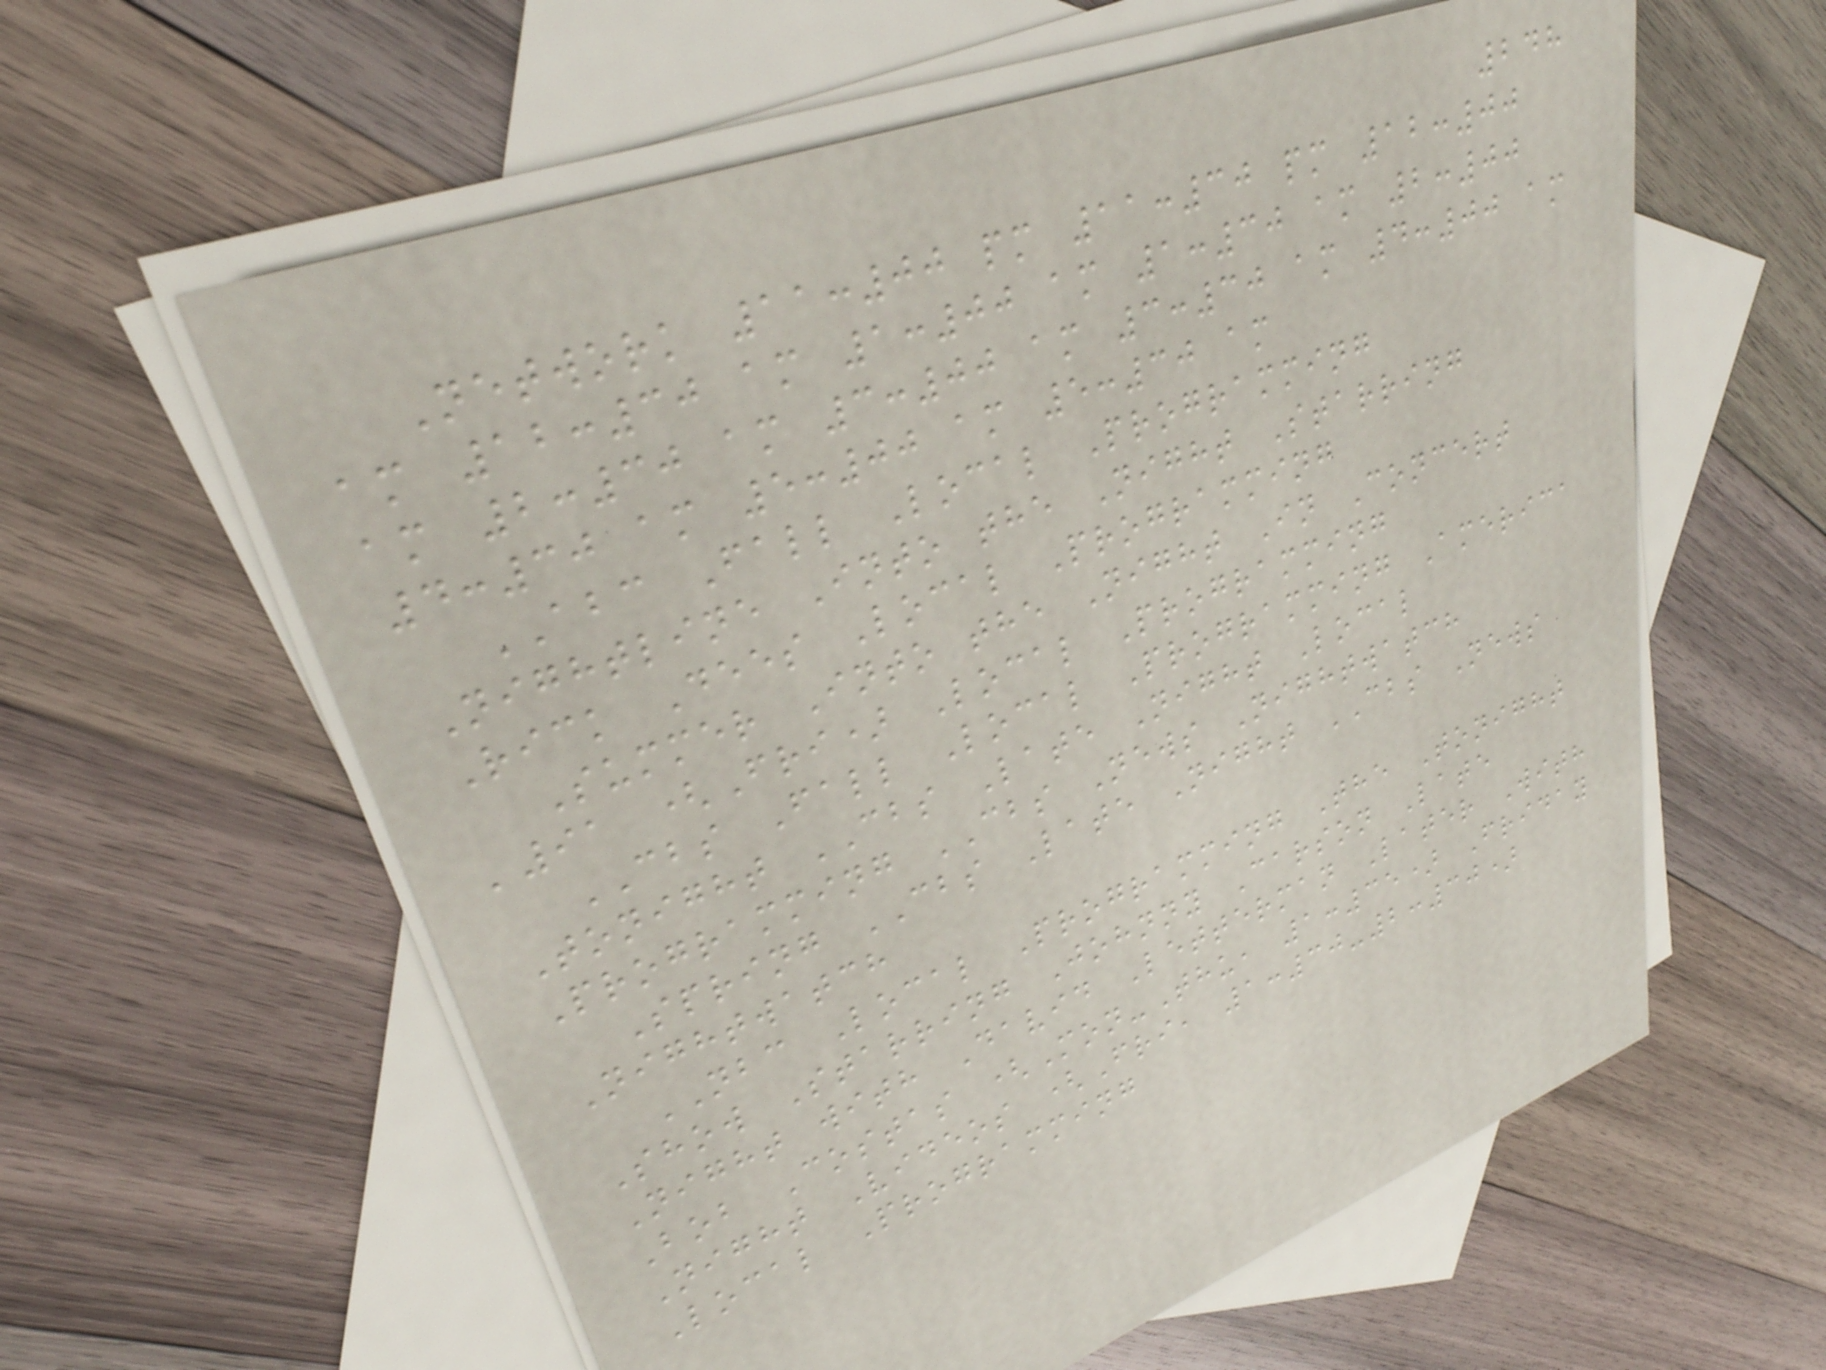248
Network 11:00 pm 11:30 pm 12:00
am 12:30 am 1:00 am 1:30 am 2:00
am 2:30 am 3:00 am 3:30 am 4:00 am
4:30 am 5:00 am 5:30 am
ABC Fall Local Programming
Nightline Into the Night Starring
Rick Dees Local Programming
Summer Into the Night In Concert
'91 (Fri) Local Programming
CBS Fall Local Programming America
Tonight CBS Late Night Local
Programming CBS News Nightwatch
Spring CBS Late Night CBS News
Nightwatch
NBC Local Programming The Tonight
Show Starring Johnny Carson Late
Night with David Letterman Later With
Bob Costas (Mon-Thu, 1:35) Friday
Night Videos (Fri, 1:30-2:30)
Local Programming
